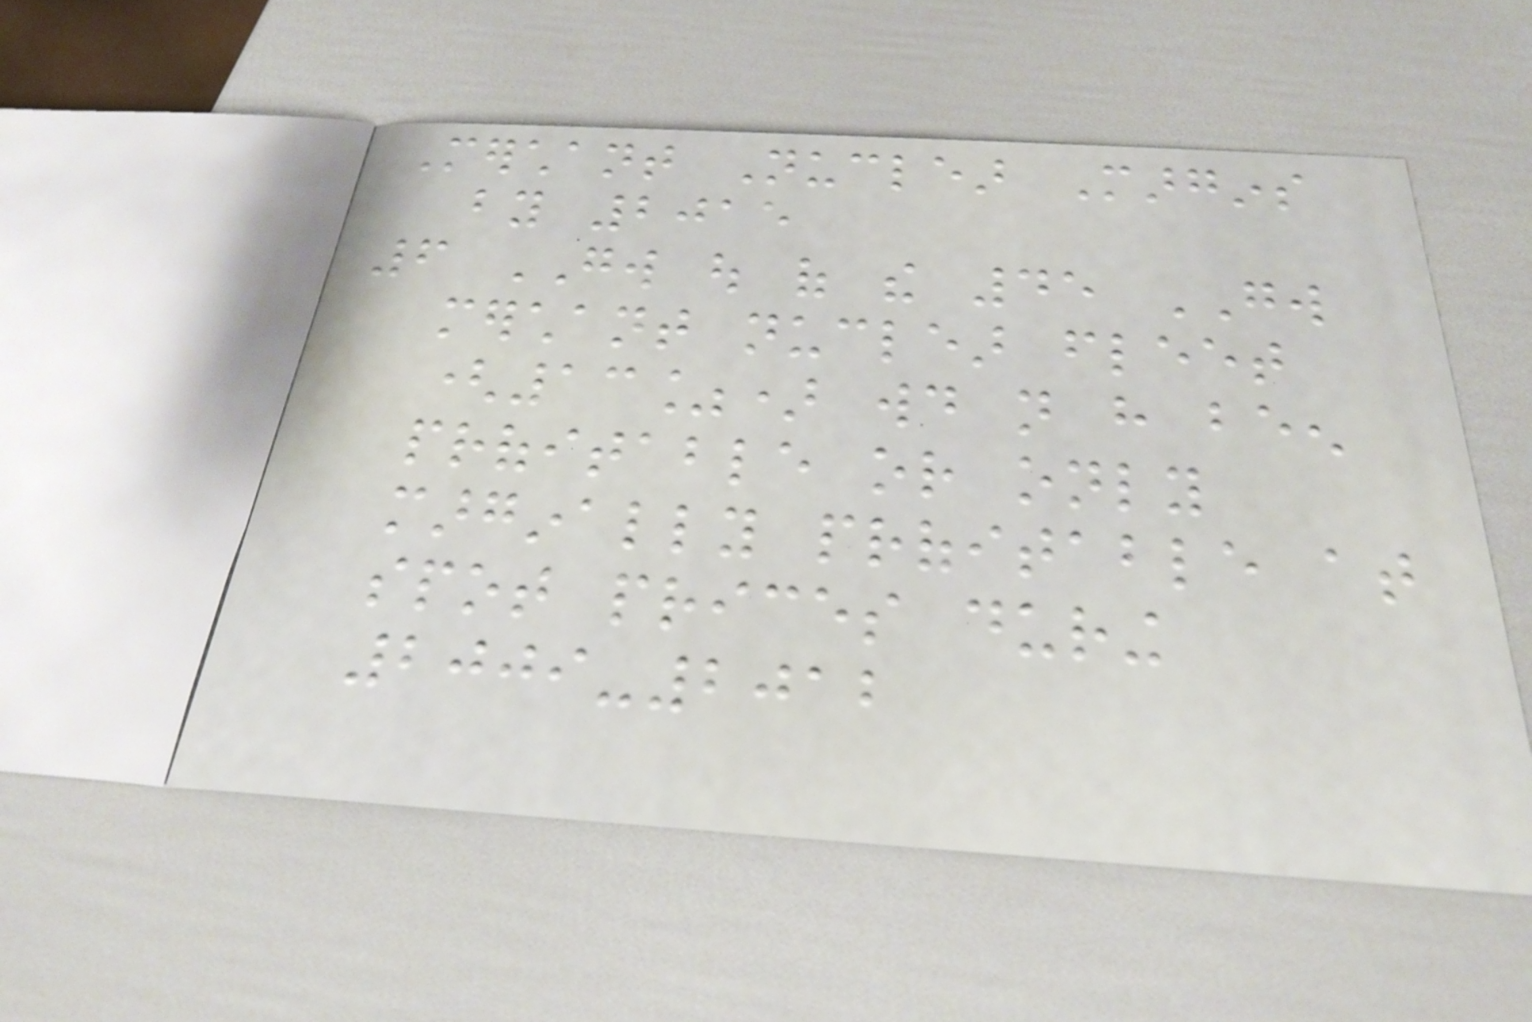Merchant Nuclear Margins
by 2015
6 GW out of the 45 GW
merchant nuclear fleet
(13%) would not have been
profitable or only
marginally profitable at
spot prices during
2009-2012
